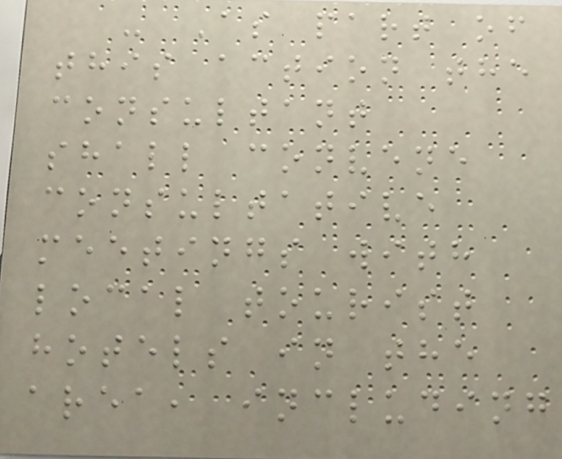- As part of
this action the
consultant
shall convene
consultative
meetings with
local tourist
hotels in the
area, including
